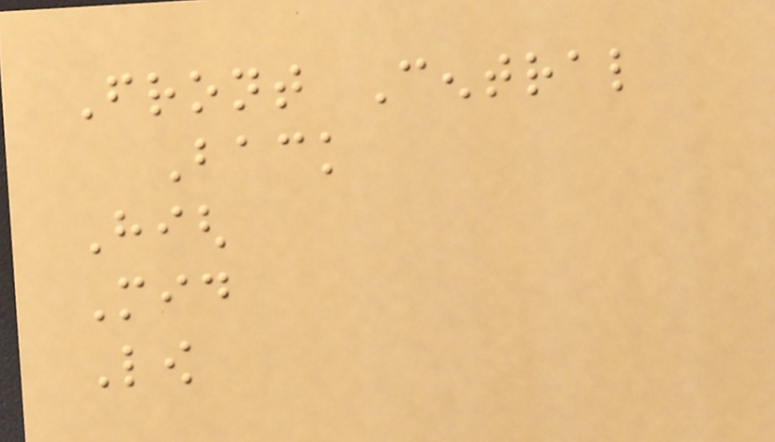Front Central
Back
High
Mid
Low
